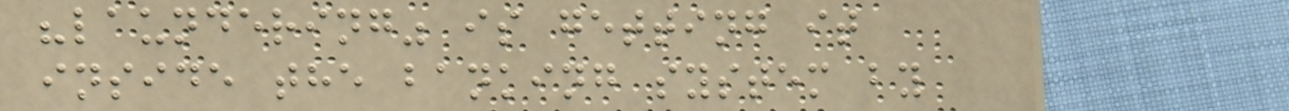"laundering" is getting it
inside the banking system by
